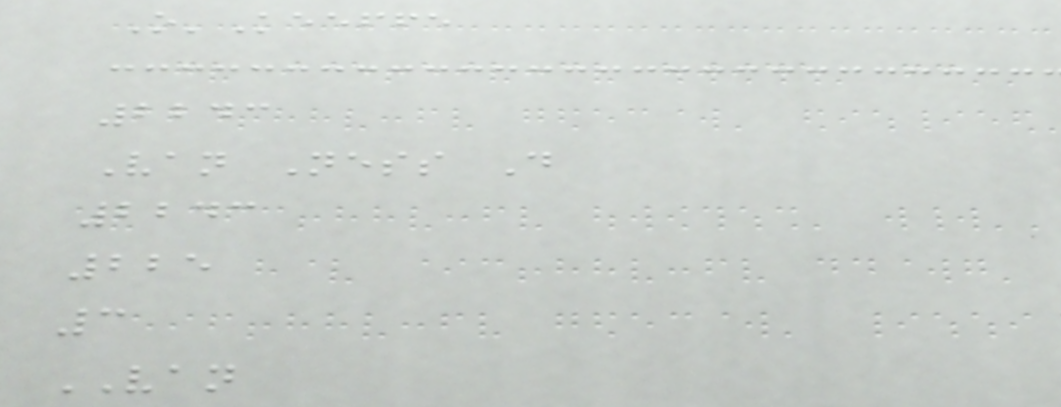O'Keeffe
2243
Van Ness D
2243
225
3
VAN
